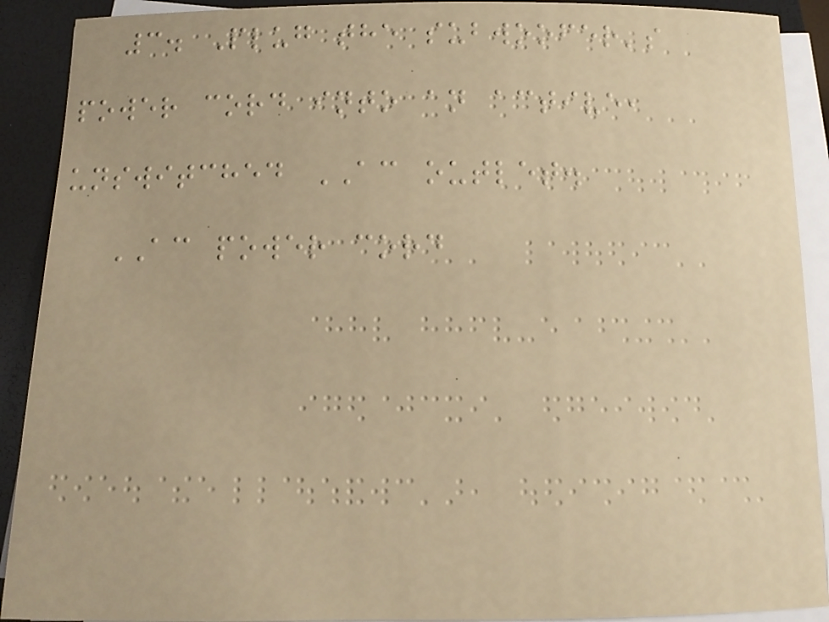3. Plug the subwoofer's
power cord into an active,
unswitched AC outlet.
AC power cord
